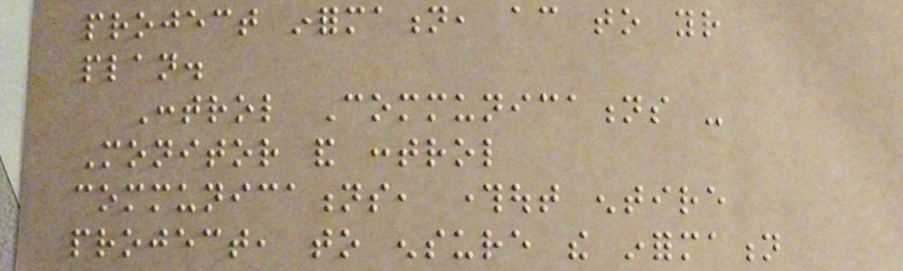project information, according to your
plan.
Control Communications -
Monitor and control
communications, throughout entire
project, to ensure the information
